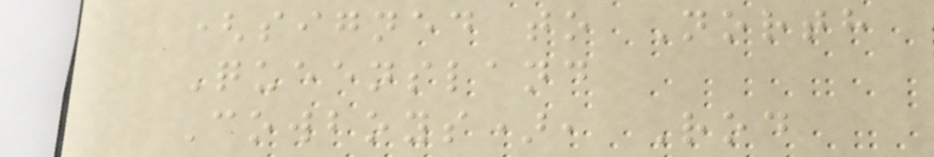(signed to North
Queensland
Cowboys), Rod
